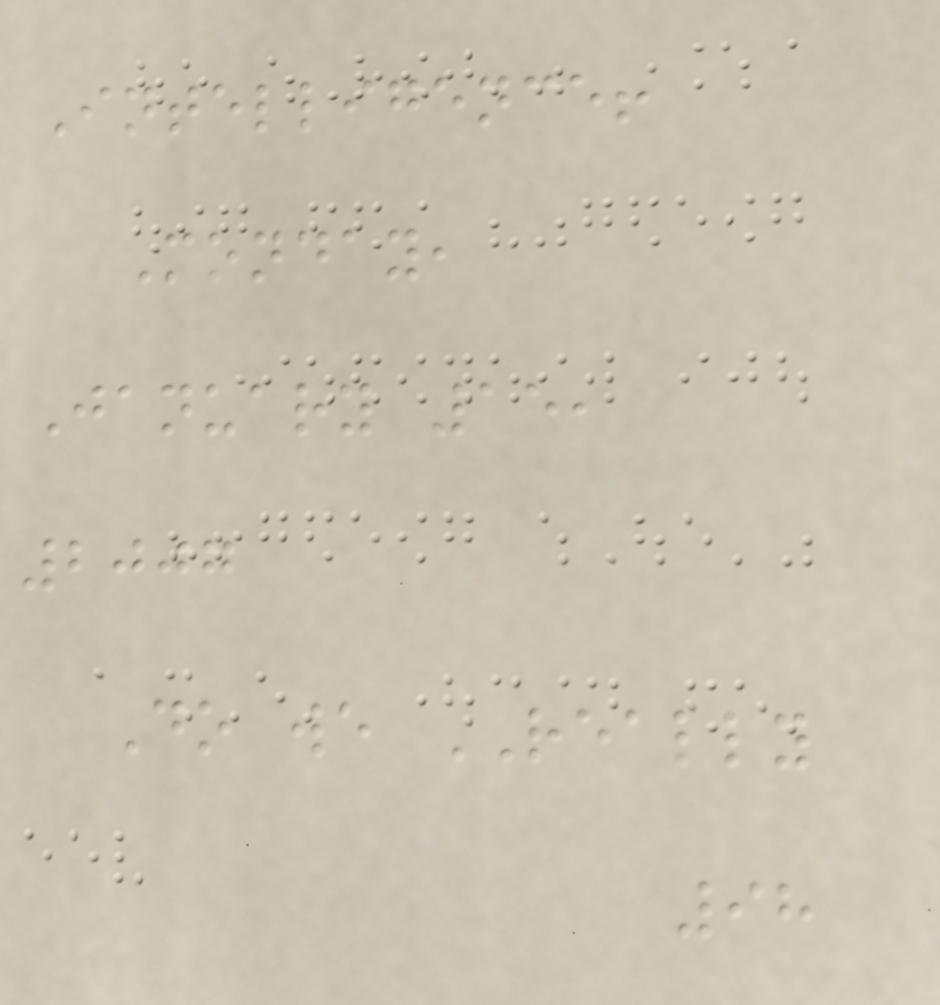Intelligence!
Monday,
January 15,
2007
Do we REALLY
98
